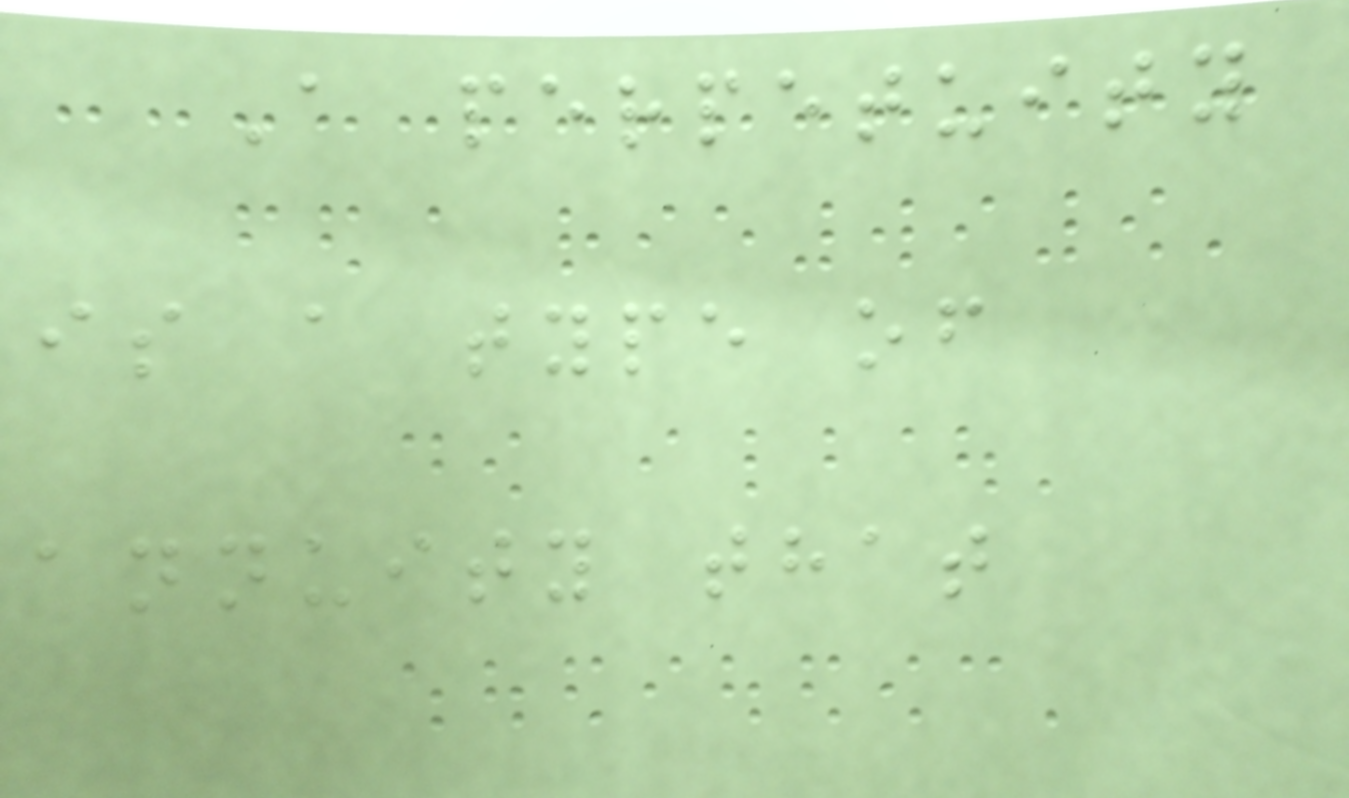A perpetuity
is a type of
annuity that
